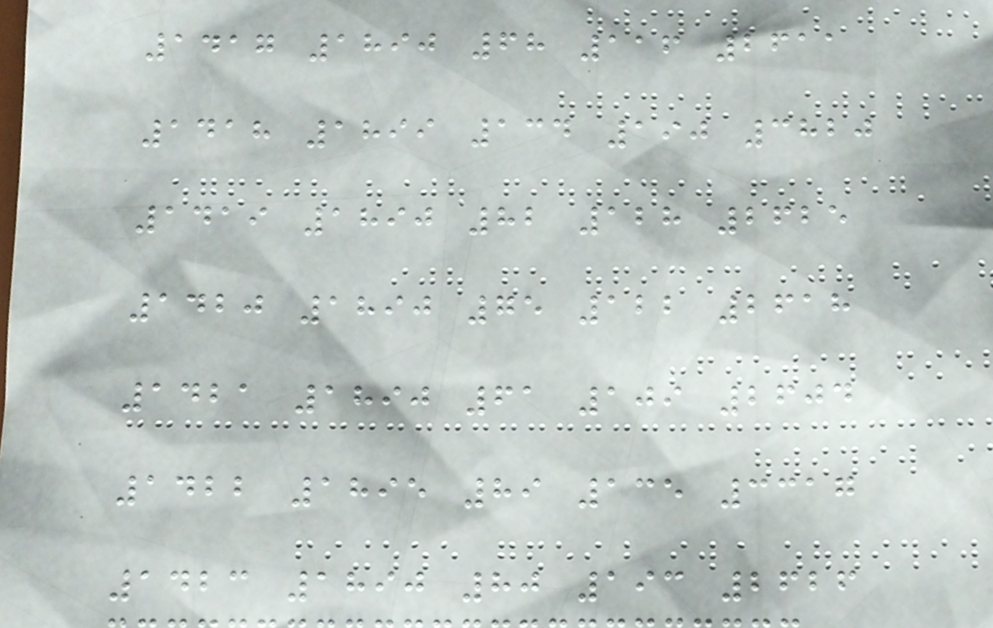1417 1890 68 116 2611
1418 1899 134 190 3820
1419 1890 82 128 2625
1420 1890 75 122 2618
1421 1890 61 109 2604
1422 1895 89 135 3317
1423 1890 80 193 2626
